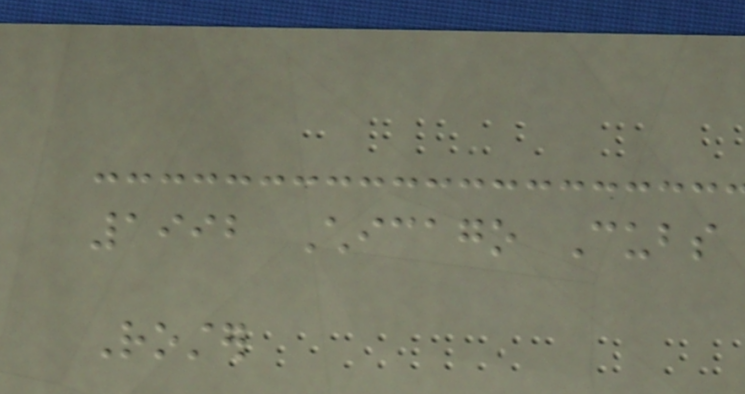1992 Chicago Cubs
Roster
